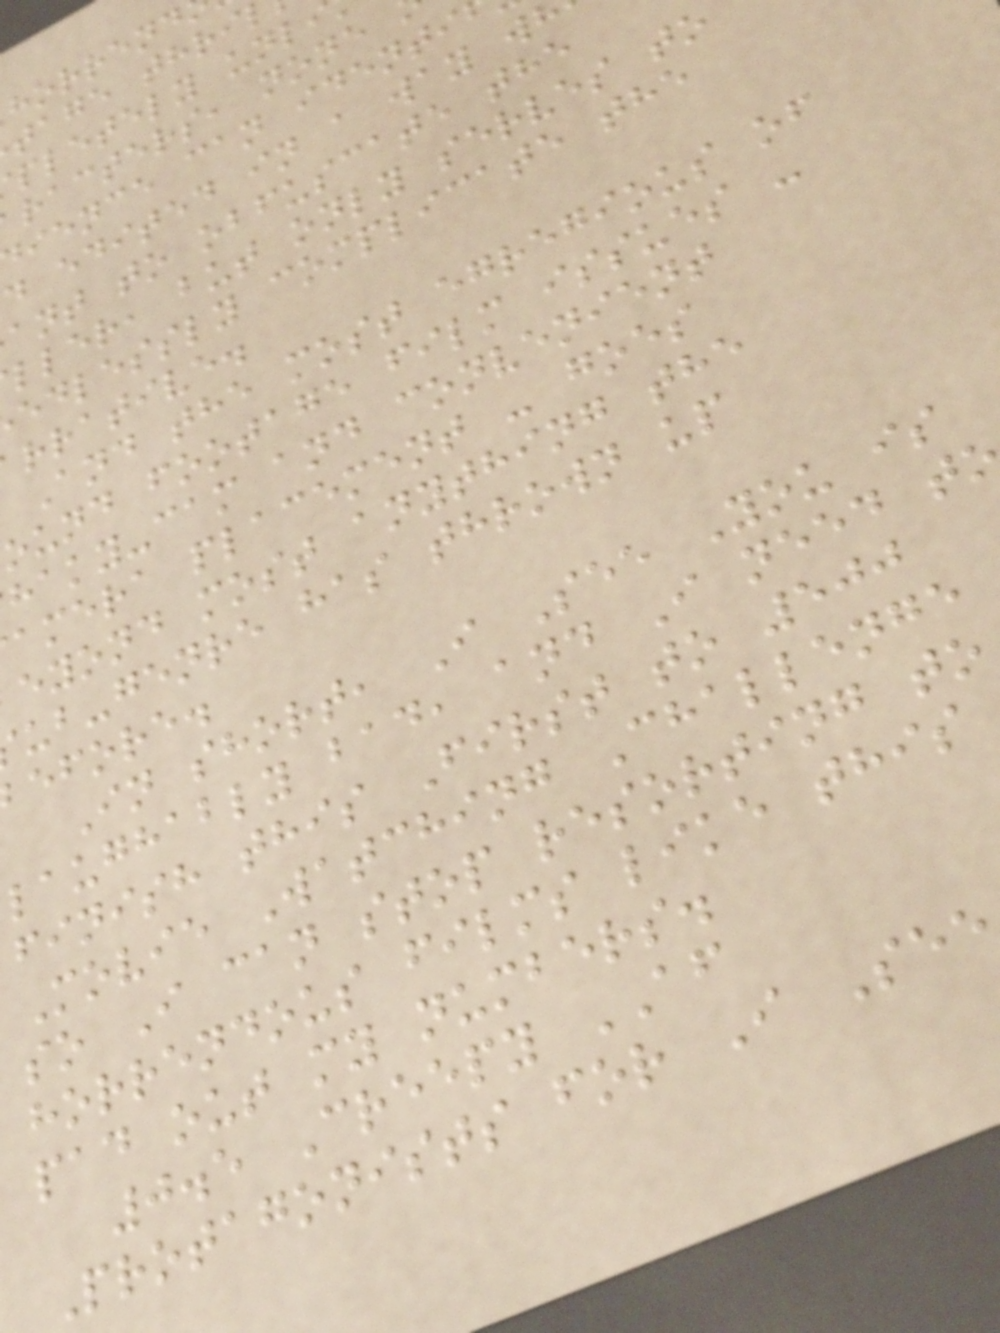tage thri
pletely unli
racters, none
ience can identi
d edited in a way w
ant to obfuscate the
ller, but only serves to
edlessly complicate the
rrative.
And the most egregious of
ound footage film issues -
haky-cam and convenient
amera placement - goes
eyond most anything the
ub-genre has thrown up
efore.
In short, I See You is
laughably bad, and I need t
finish this First to 500
Movie Watching Challenge
so I can stop resorting to
horrendous films like this
pad out my numbers.
0.5 Creepy AF
Protagonists for I See
